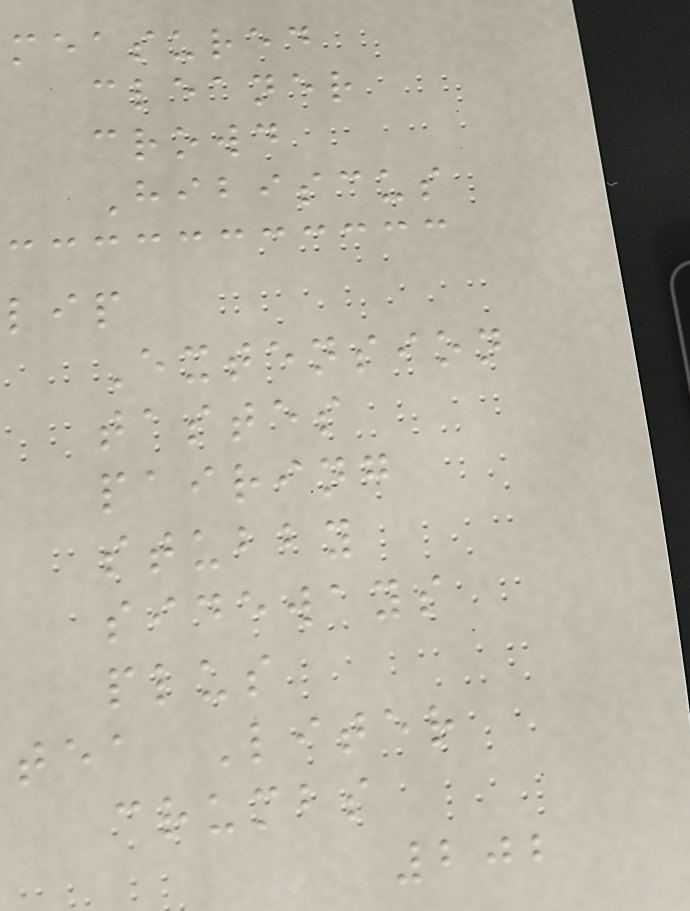measured
cleaner
crowd
Hibiscus
lip
Extension
tastes
pairing
stubby
sideways
plus
tea Liter
crumbs
202
